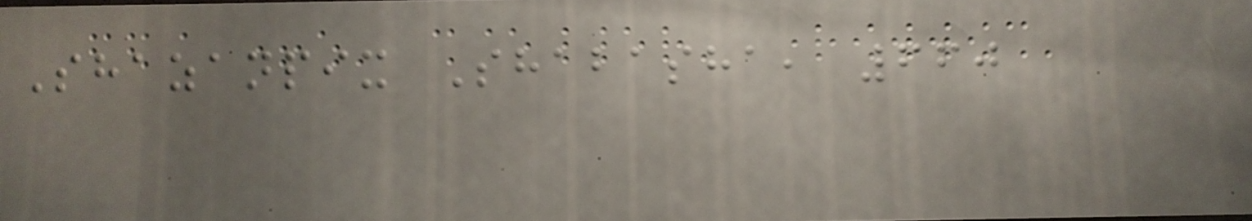Shazanpix Shabasha, 660
